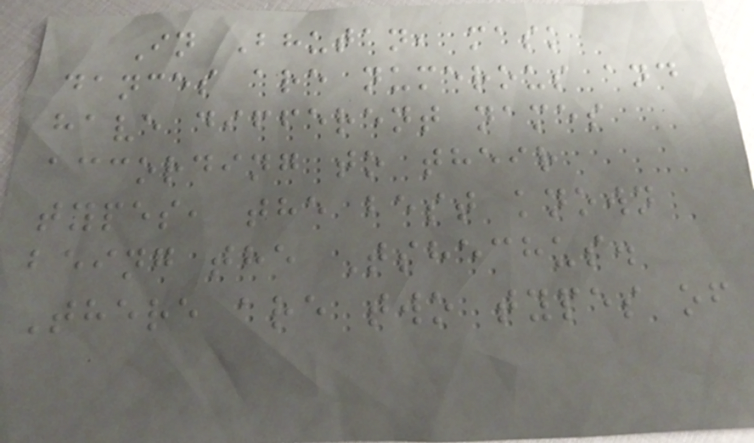In Bhutan, mask
dances are numerous and
have different names
according to their
types, the best known
being the Tshechus.
There are two types of
